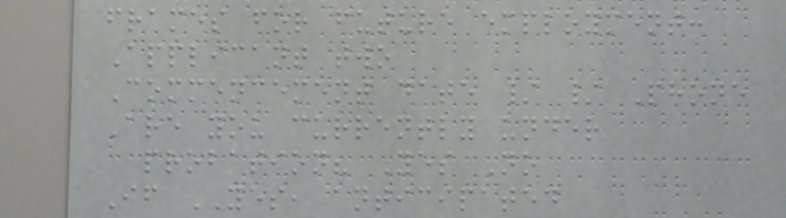frames for future employment:
Applicant two
Commencement date / / Phone
Are you currently under
probation? Yes No
If YES, anticipated
